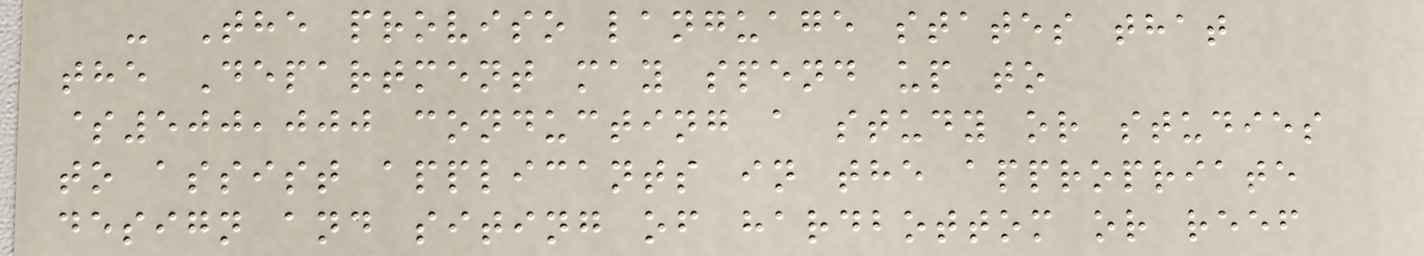- The proviso language states that
the Department may spend up to
$500,000 conducting a study or studies
to assist applicants in the appropriate
design and siting of hardbottom or reef
